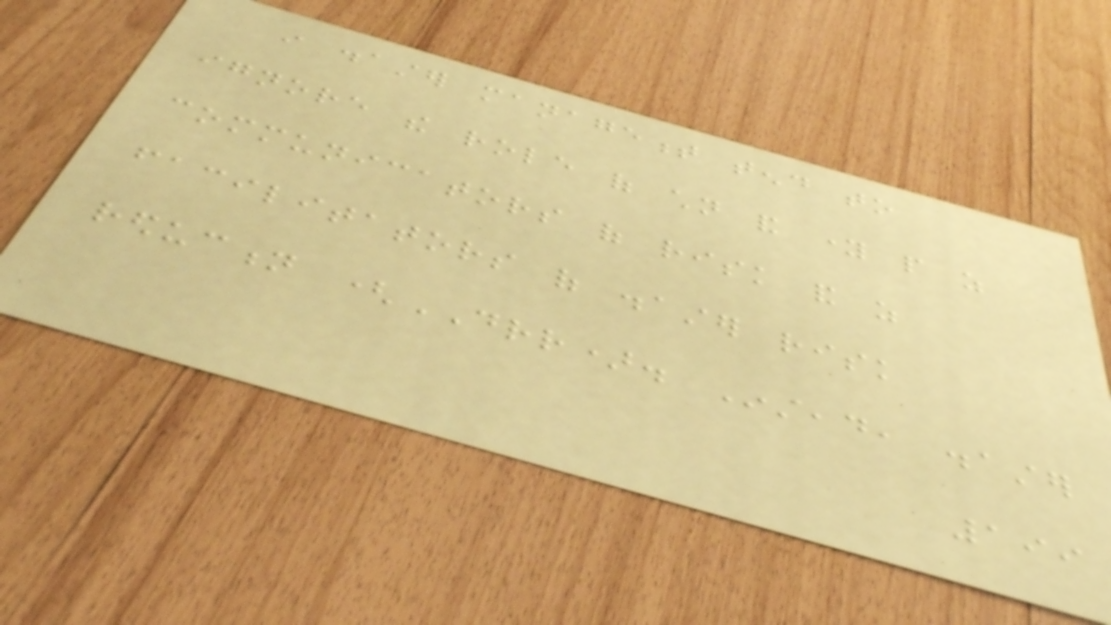in disaster management tend to
ignore the role of children and young people as
communicators of risk and as
facilitators of disaster risk
reduction (DRR). Instead, disaster
199
